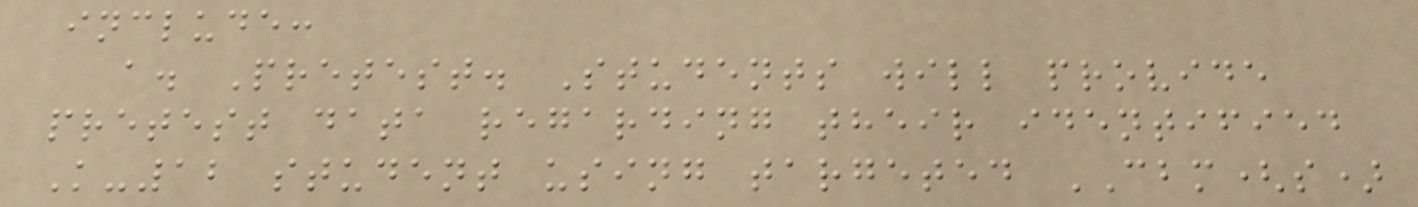include:
a. Pretest. Students will provide
pretest data regarding their identified
K-12 student using targeted CBM(s)
